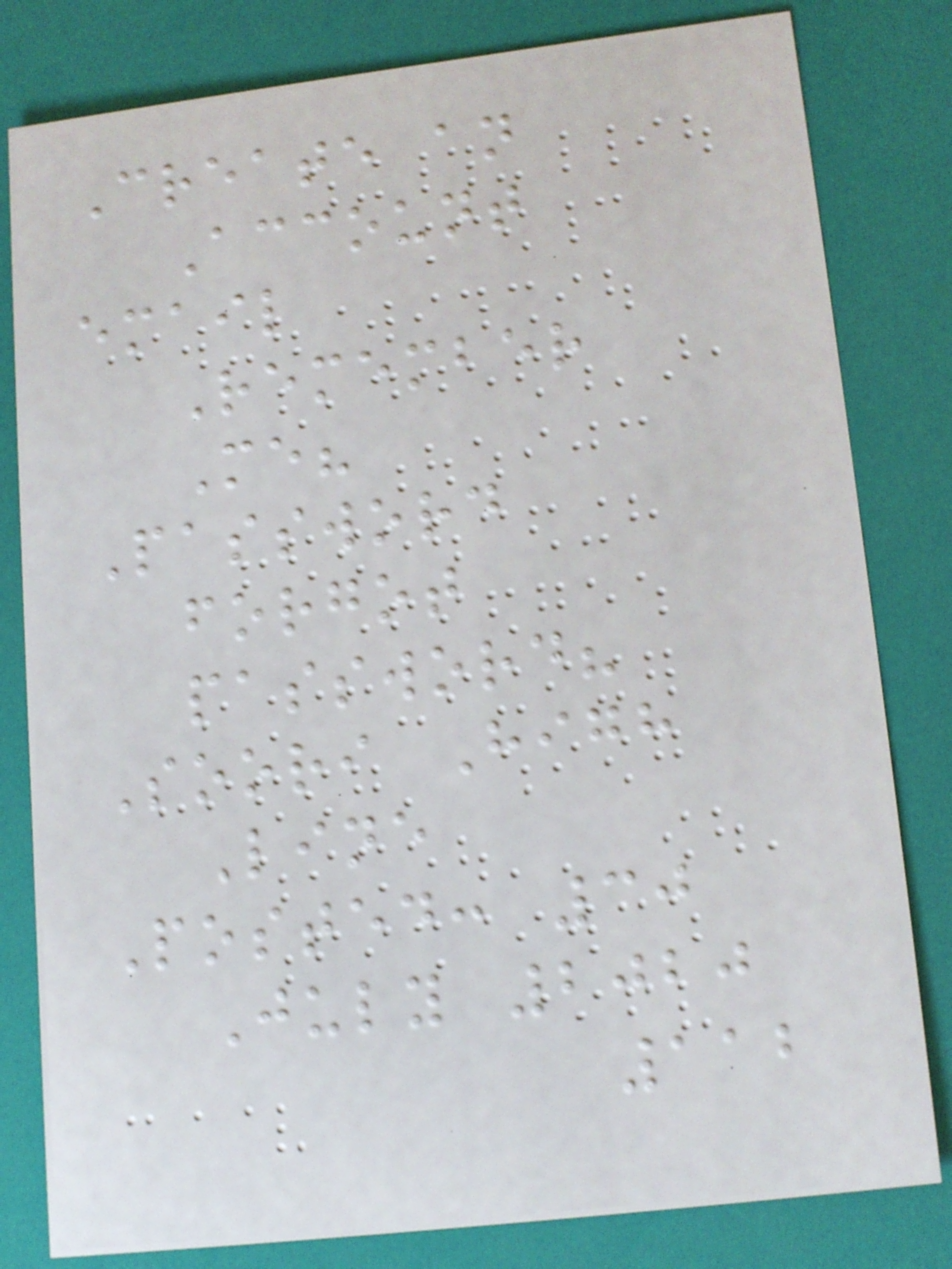Create an
Account
email
Remember
Me?
Password
forgot
password?
Soori High
Line
Posted: 30
July 2020
112
